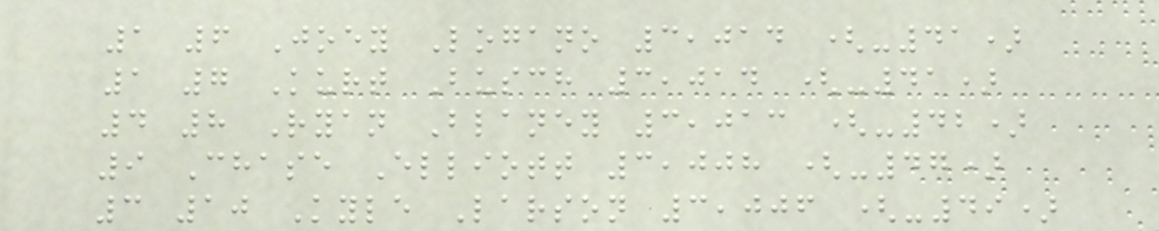1 6 Joey Logano 3,014 (-41)
1 7 Kurt Busch 3,014 (-41)
4 8 Ryan Blaney 3,013 (-42)
9 Chase Elliott 3,008 (-47)
3 10 Kyle Larson 3,006 (-49)
